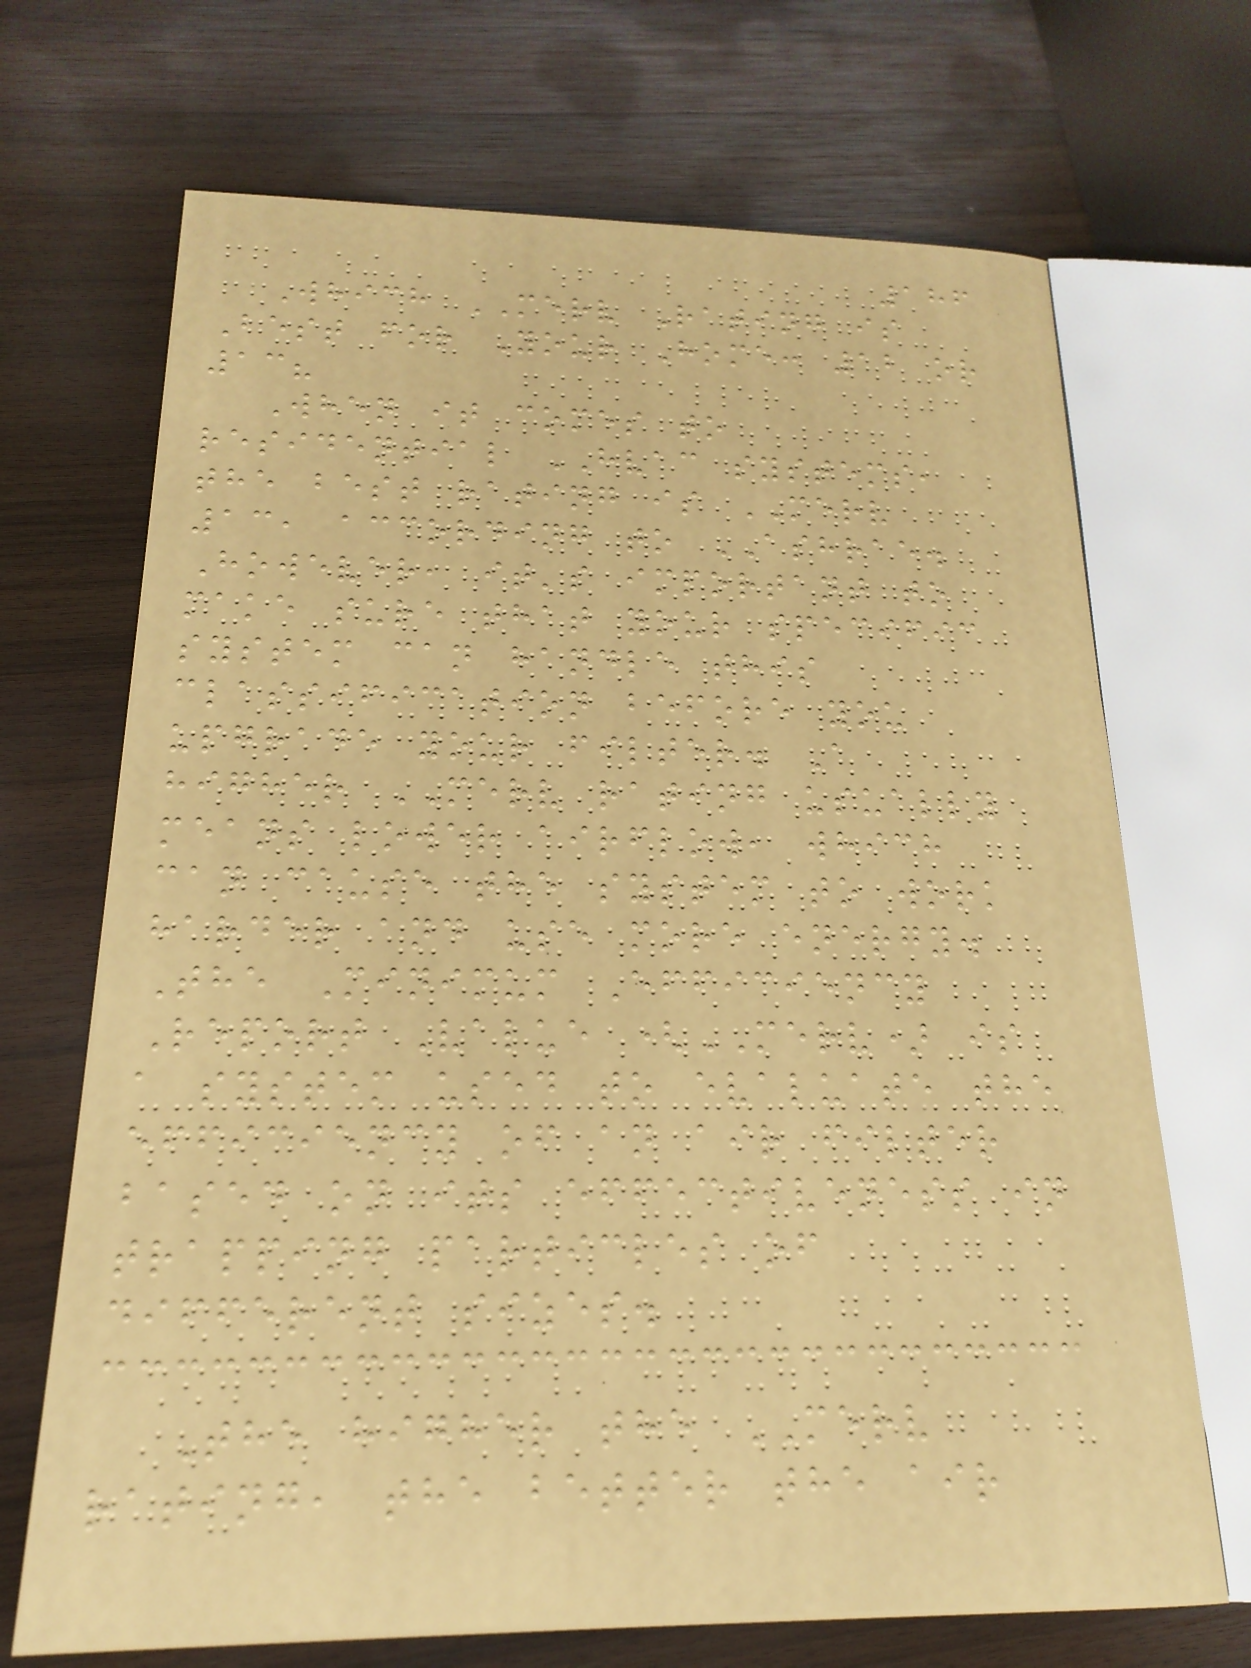186
Which MERV Rating is
Best for Your Home: 12 or
13?
When it comes to
residential HVAC systems,
the best rating is MERV
13, according to ASHRAE.
However, it's important to
make sure that your specific
system can handle this
classification before you
upgrade your filter. A
higher MERV rating usually
means lower airflow, which
can cause the system to work
harder and use more energy.
The Minimum Efficiency
Report Value (MERV) is
a system used to evaluate the
efficiency of an air filter
based on its effectiveness in
trapping particles of
different sizes.
The higher the MERV
rating, the better the air
